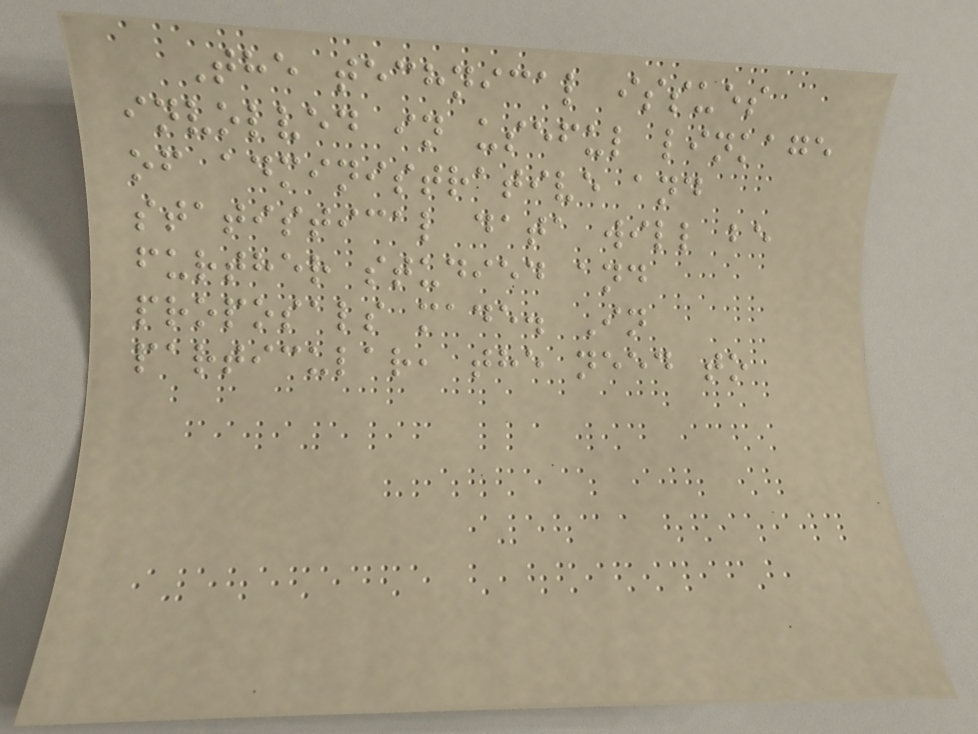The technical issues
involved in useful linkage
of administrative and
statistical data will be
further studied and
proposals made. In
particular, the need to
